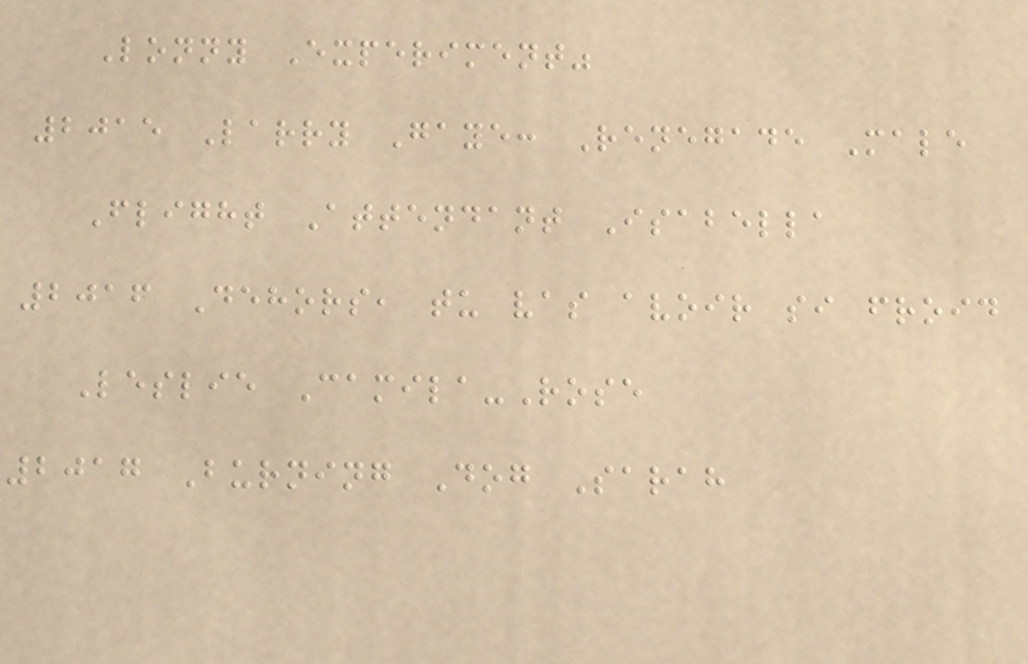Lonny Experiment"
2015 Larry Gaye: Renegade Male
Flight Attendant Isabella
2016 Dehors, tu vas avoir si froid
Leslie Camila-Rose
2017 Burning Dog Sarah
